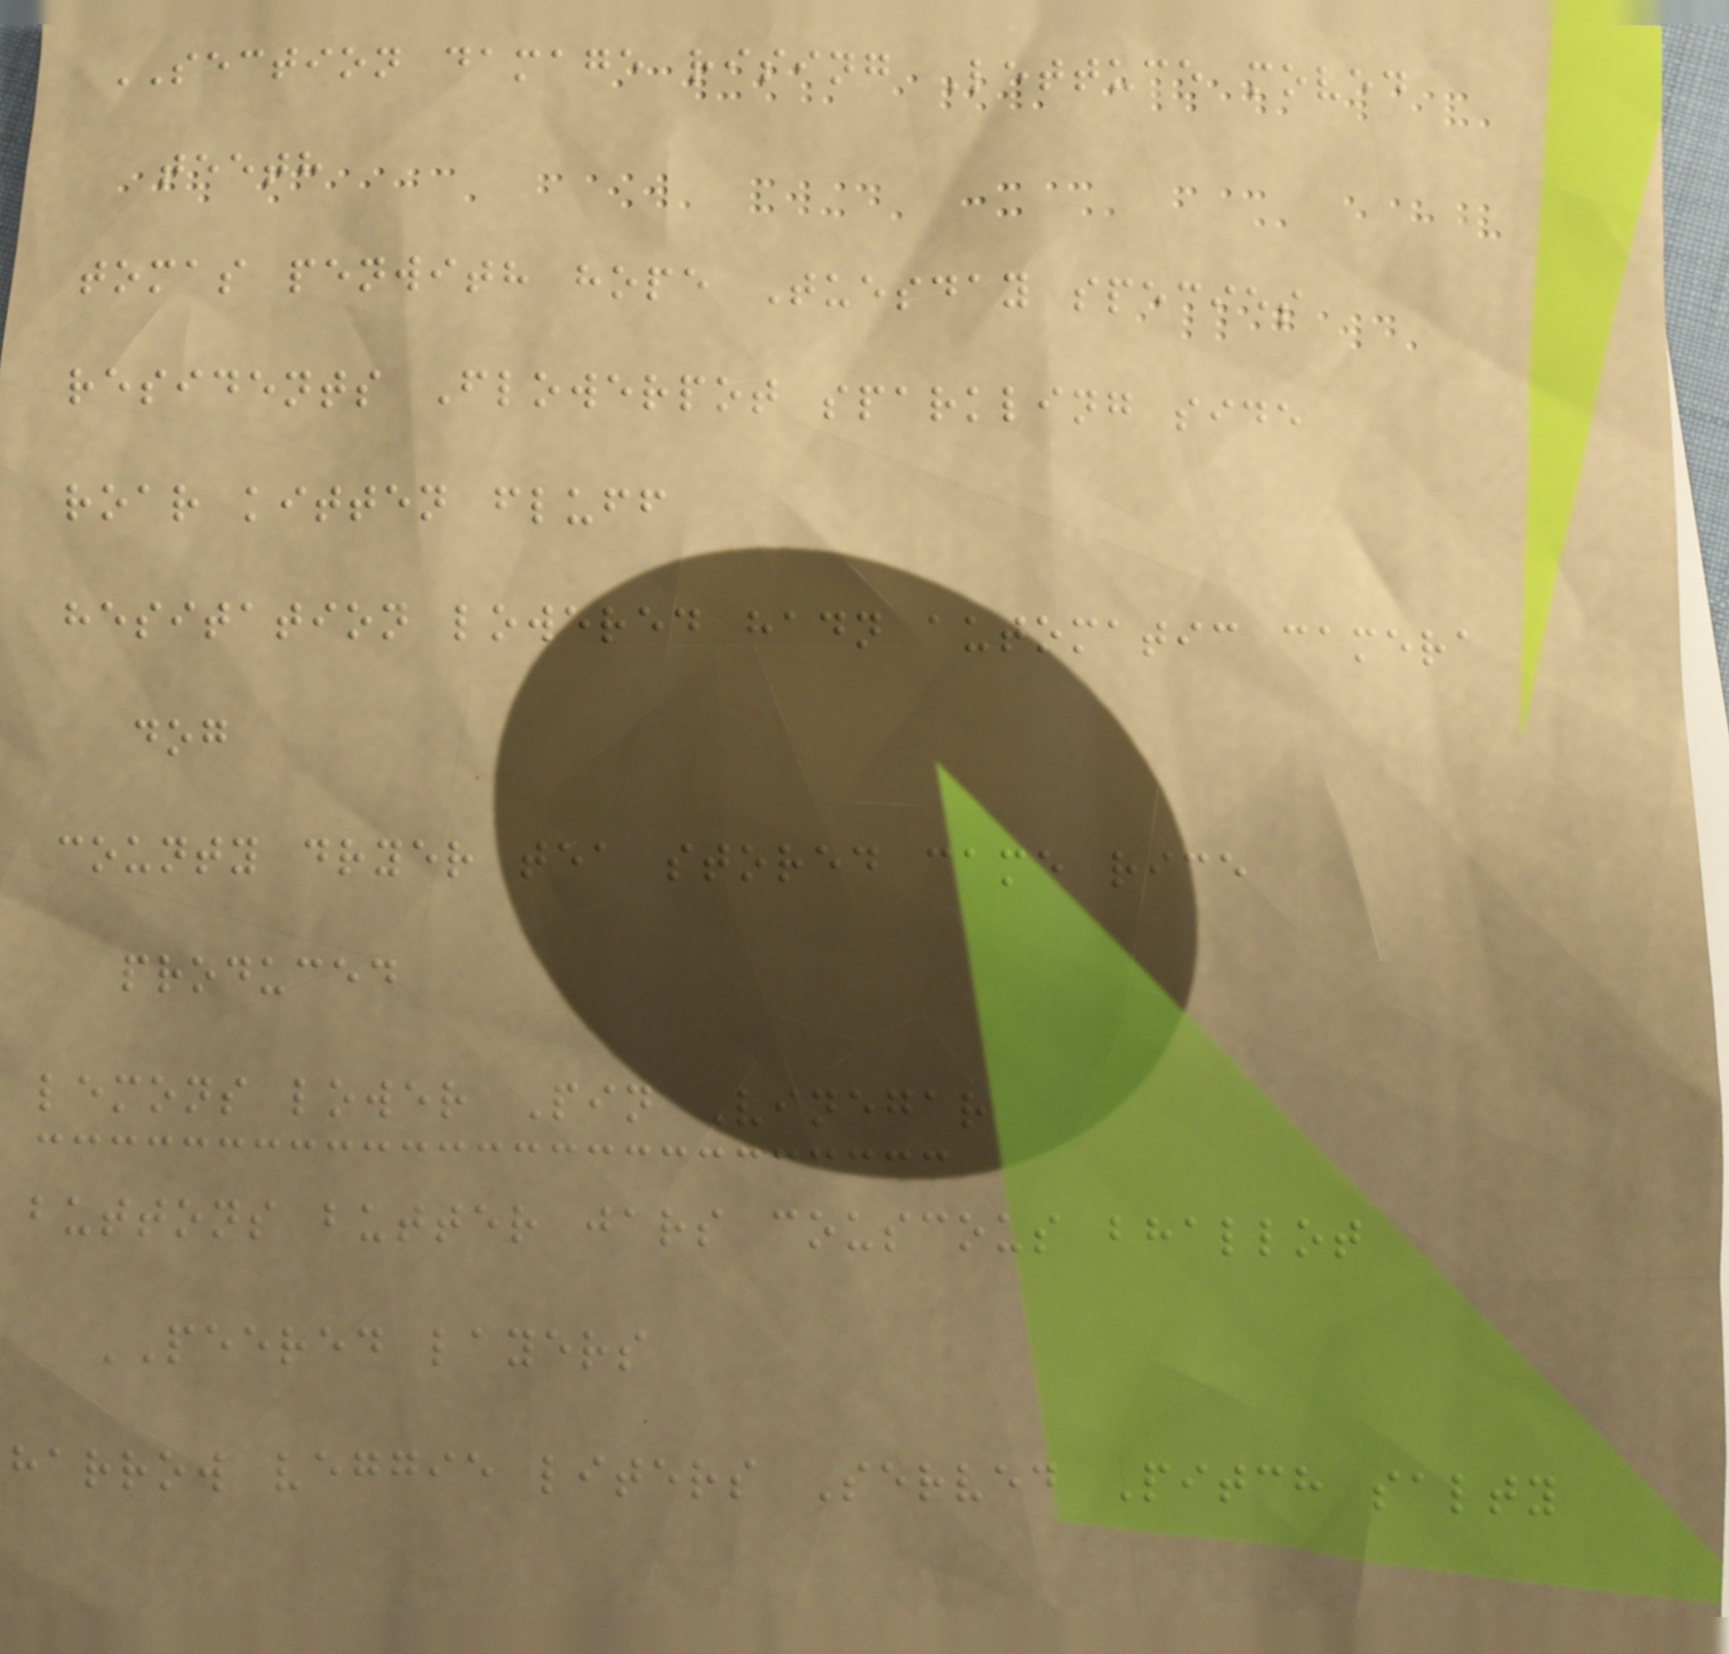SECTION damage rising Lettuce moved
teeth
tomas penwith hope Tuesday species
residents Flowerpot sparkling side
roar kitten fluff
hesitation lowered hadn automatic camera
dog
county dryer tea stored came rice
produced
lemons lower Pin Vinegar
buttons butter jars couscous bhallot
PEERED layers
harrow veggie liters Served Pitch salty
